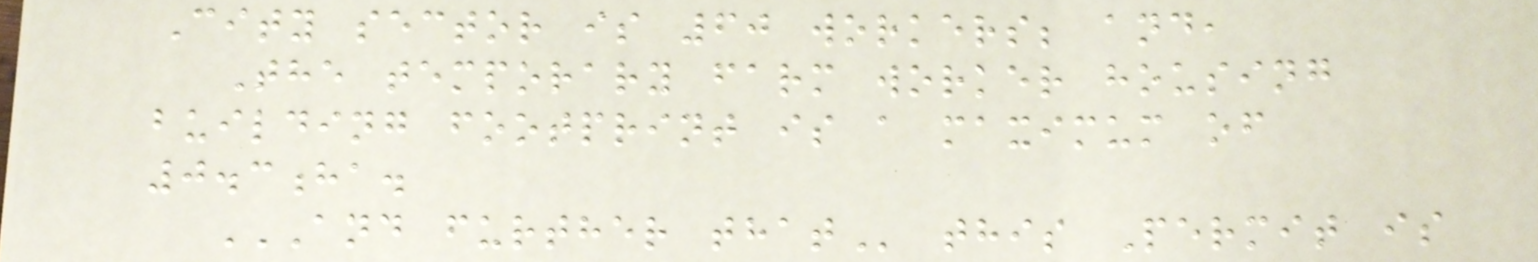City sector is 60 workers; and,
The temporary farm worker housing
building footprint is a maximum of
0.3ha.
AND FURTHER THAT this Permit is
